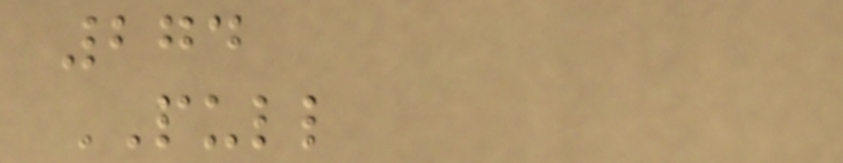274
PULL
